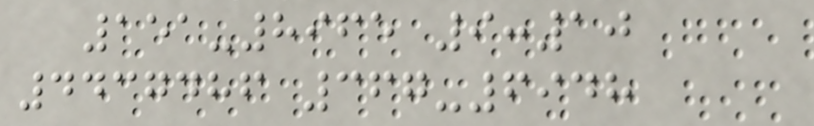151-8965 9:10
4437486 367-6948
